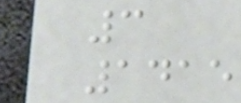3
1415
